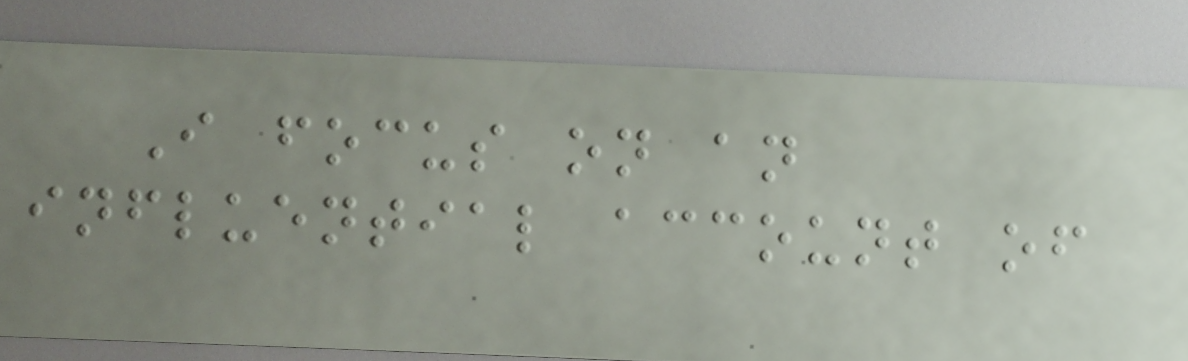I focus on an
influential account of
